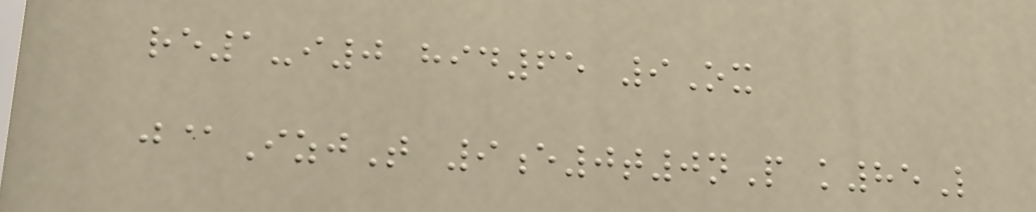re1-i0 hid65 9Ox
j@IzjT 9e0t0nP k85L
